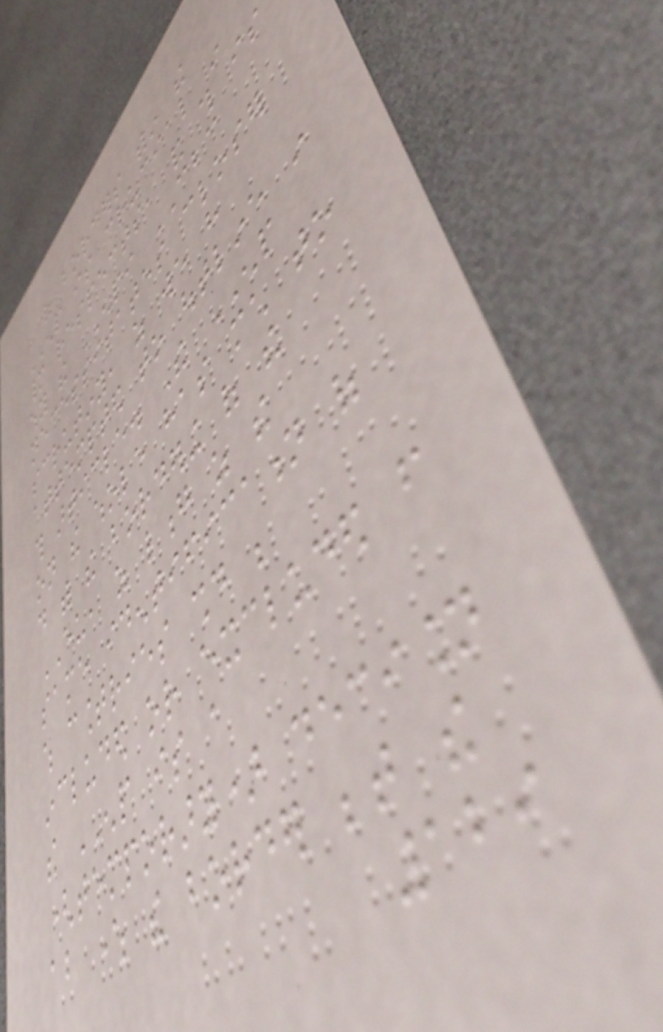of borders within the
ENP is crucial in
many respects, and this is
why the ENPI CBC
necessitates closer
scrutiny, as we have
attempted to outline in
this article. The ENP
on the whole has much to
do with the bordering of the
EU, as long as the
same identification of
which countries should be
included or excluded from
the ENP is a
(temporary) decision
about where the border between the
129
